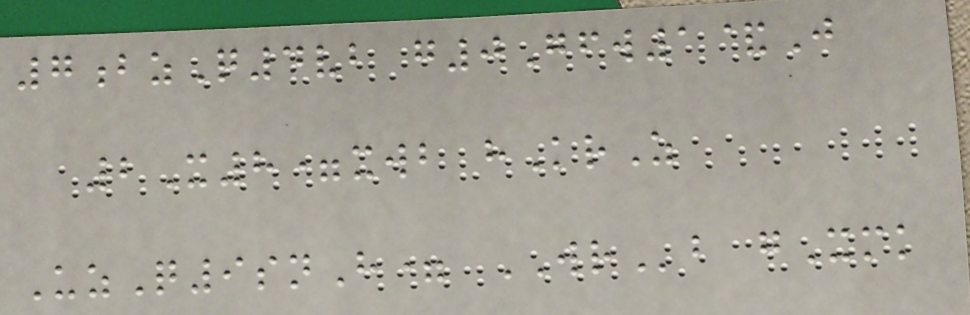7bzQ4vb g0Gfw1&J
2X8=xwb hKrZ
UzQ9snH= WRb gXmk
